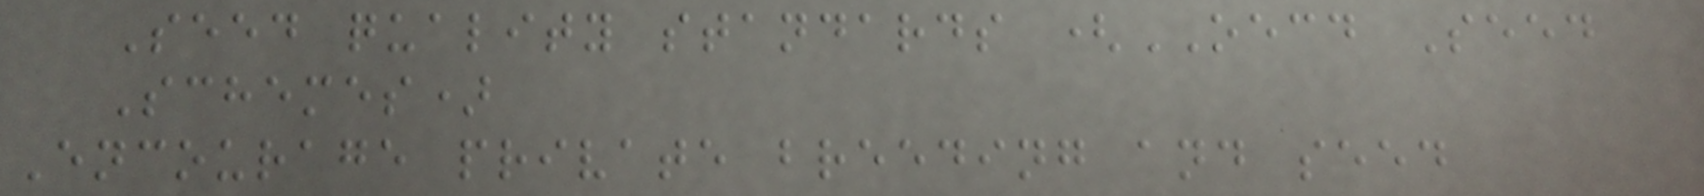Seed quality standards (OECD Seed
Schemes)
Encourage private breeding and seed
